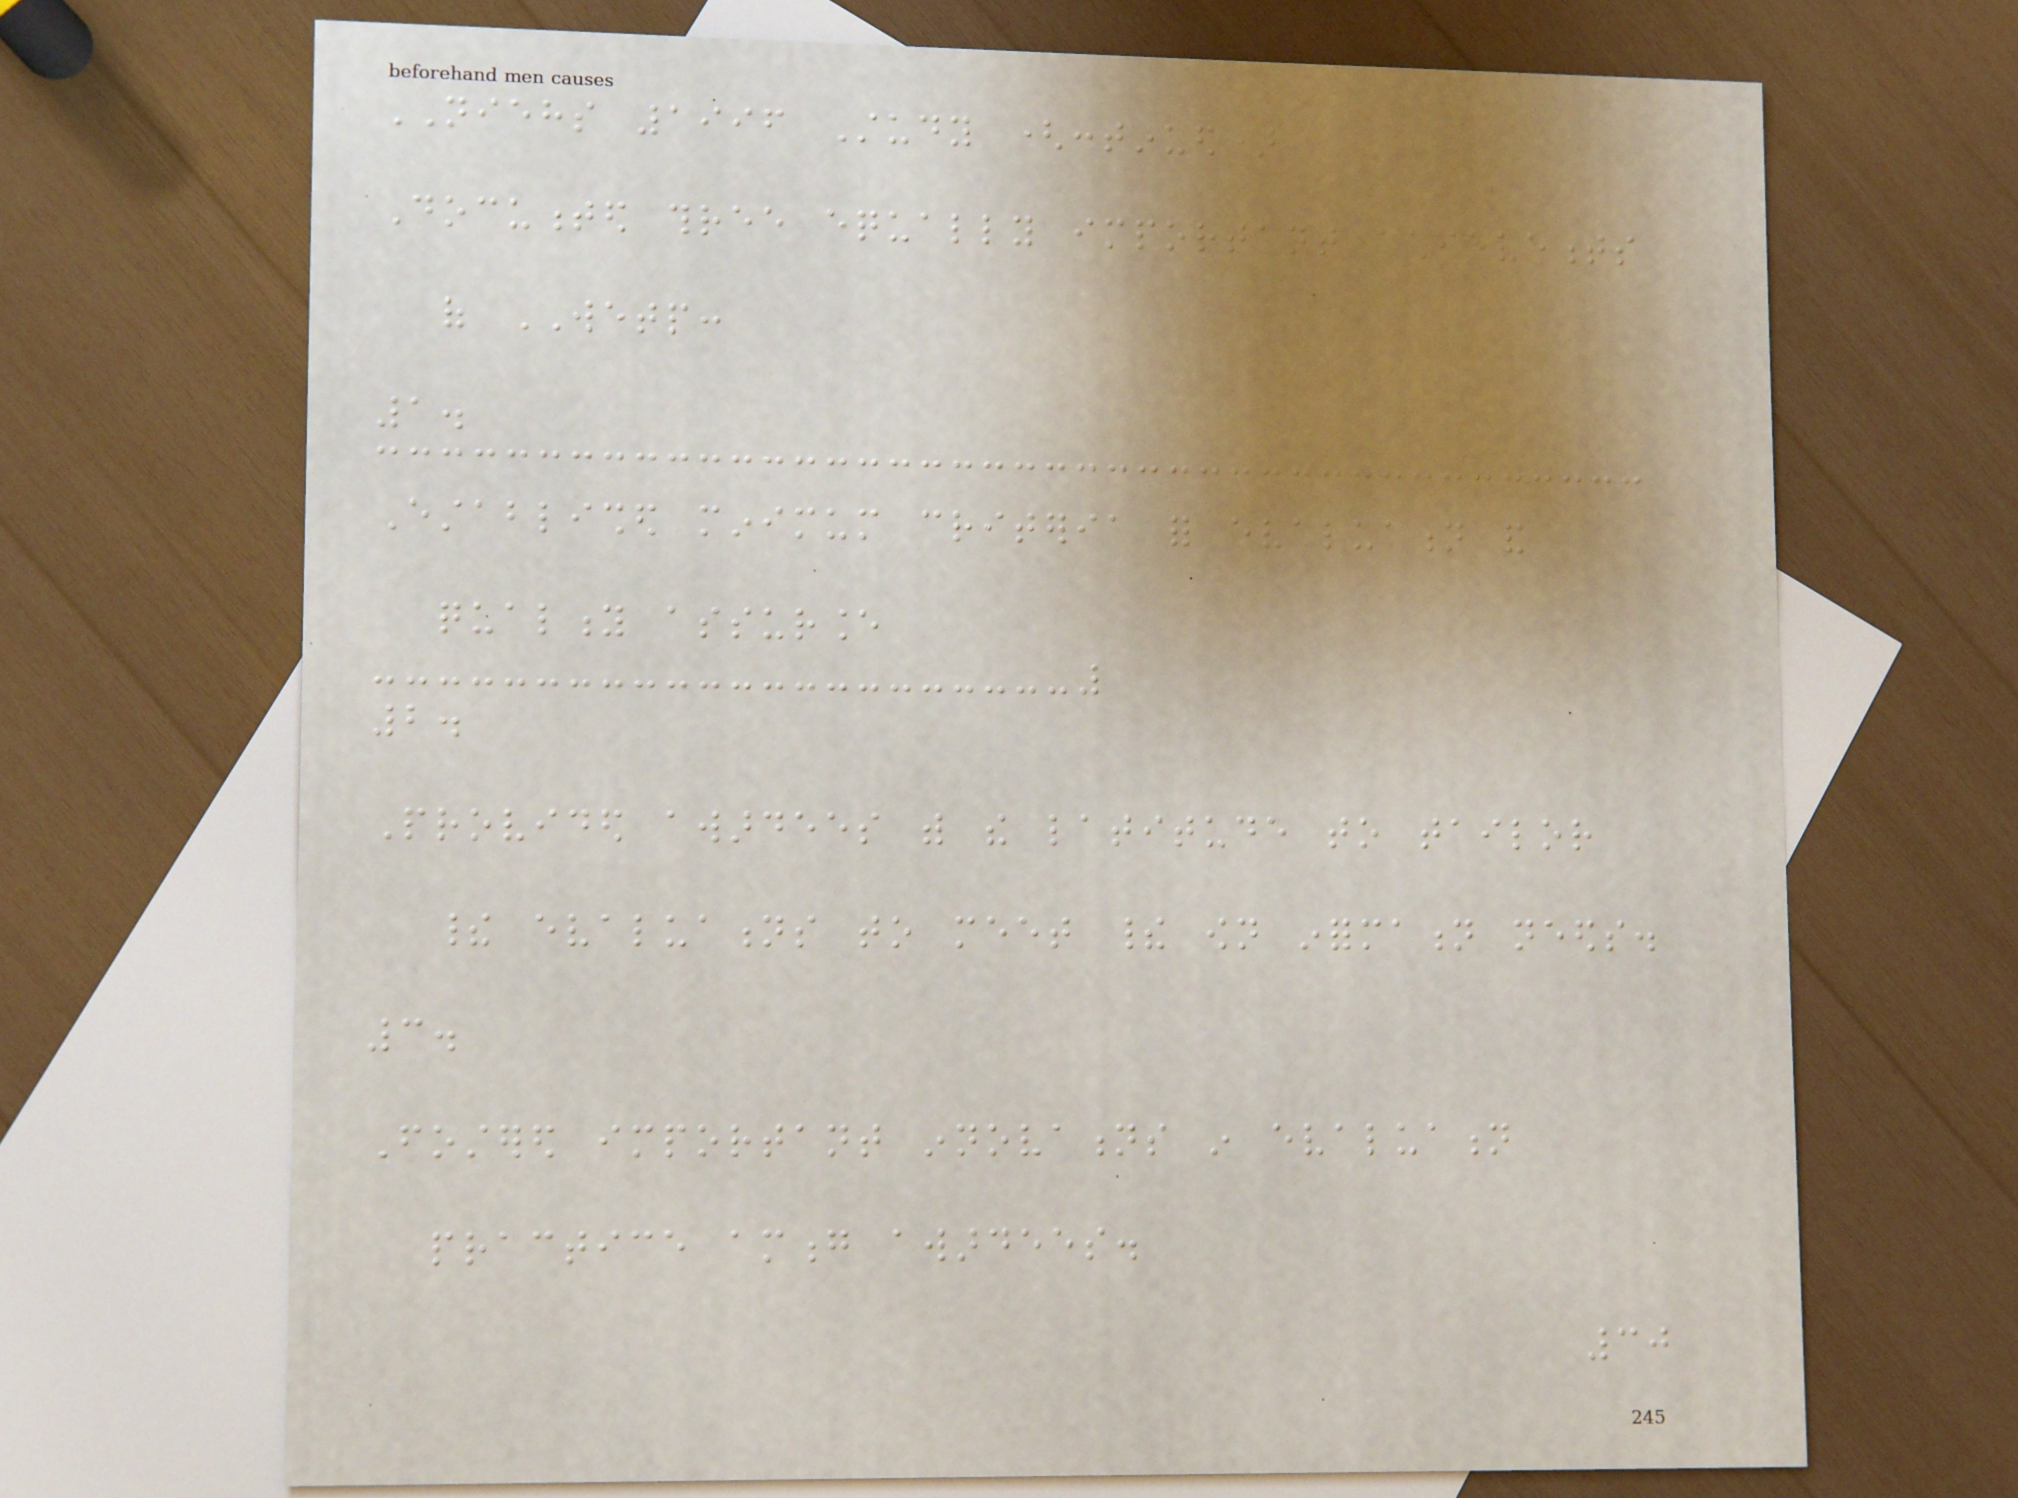NIEHS 1996 Study (continued)
Documented three equally important achievements
of WETP:
1.
Established minimum criteria for evaluation and
quality assurance
2.
Provided awardees with the latitude to tailor
their evaluations to meet their own information needs.
3.
Fostered important innovations in evaluation
practice among awardees.
30
